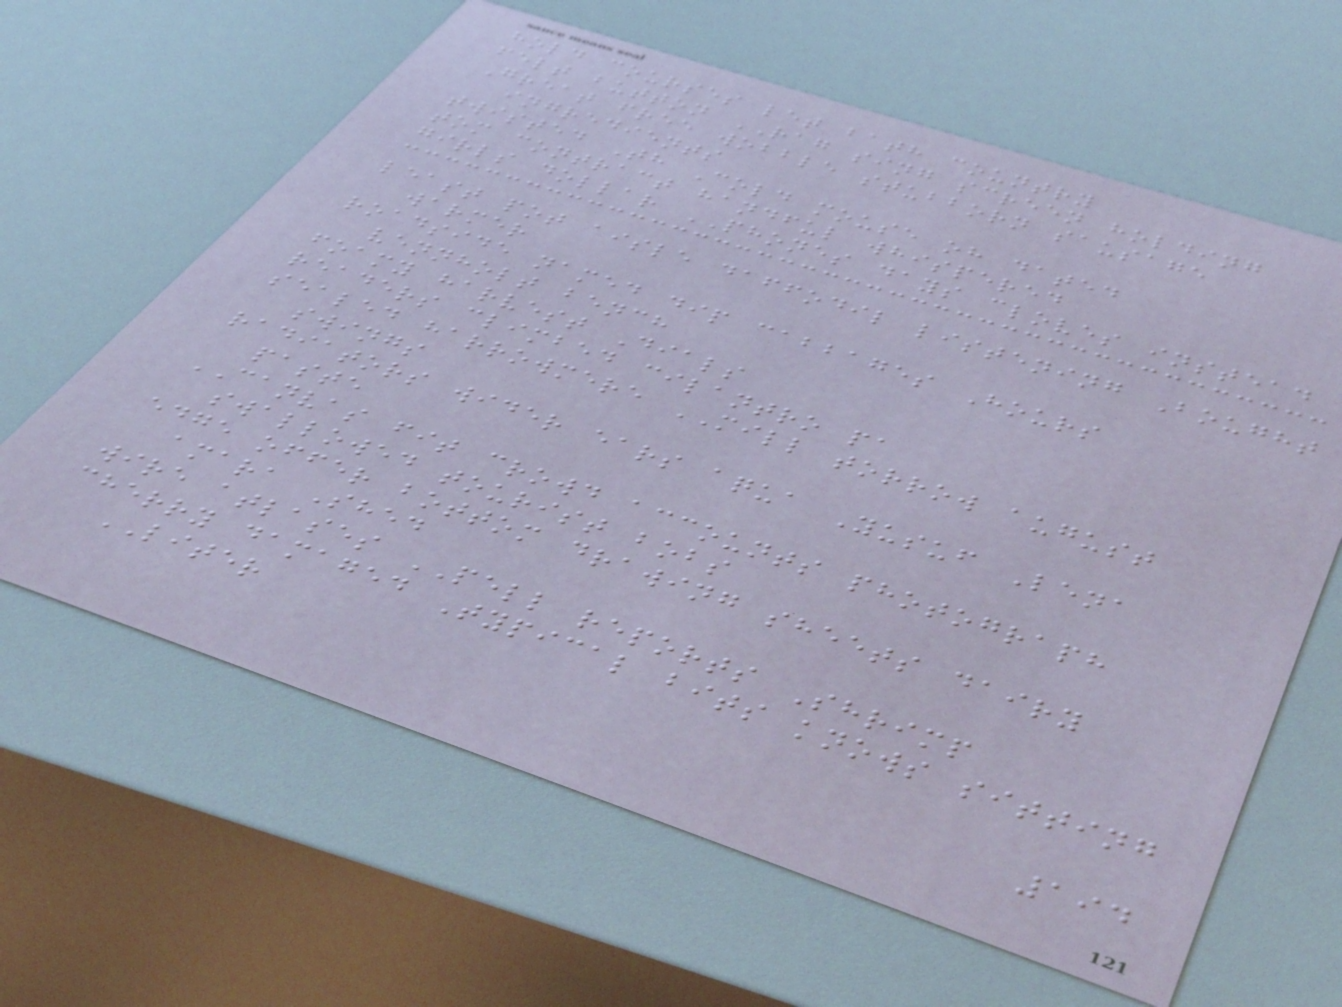hold courses let bath country
felt button RAG sing screen holding
Great free wobble stubborn sausage
ingredients
twisted Th Cold mouse oh dated
tom contract handful whispered
girls dollar PHONES days cloves instead
least pot aisle daffodil listening Bought
warmer
roadside named dip cabbages Hours
vennholt bench
foamy harvest Dials
readers climbed cilantro pa
sealed harrowmere MILL torrow august
swings
radiators wider ears aqua Yusuf Lena
paste
CANVAS fit crowd accounts photograph
swallowed tourist bobs
edge offer bottom drawing sheets dairy
amara Shed
wire atlases PELL reports Shrimp
cherry damaged Typical bits knows sitting
LITER
194
